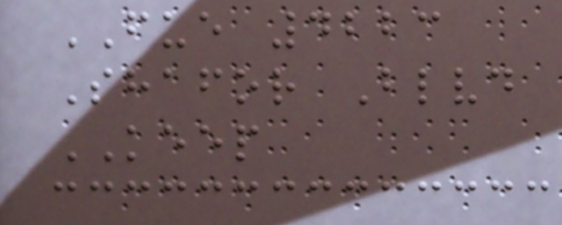FUE 4223
Shafor Blvd
KEEP
